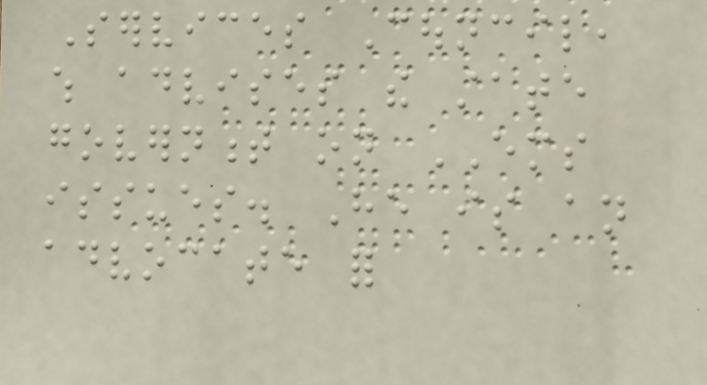Services Council,
which advises the state
government on EMS
issues. He is an
advocate for
